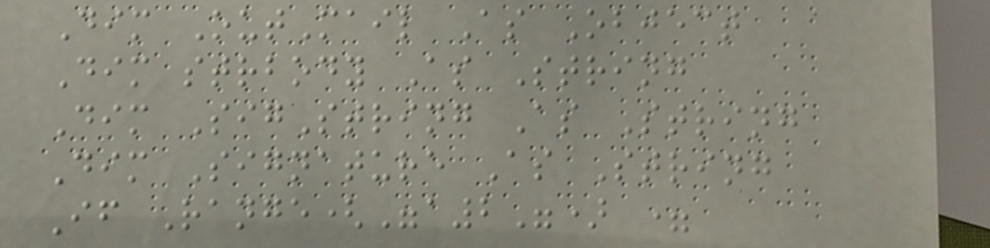Dim OutMail As Object
Dim strbody As String
Dim SigString As String
Dim Signature As String
If Range("a2") =
